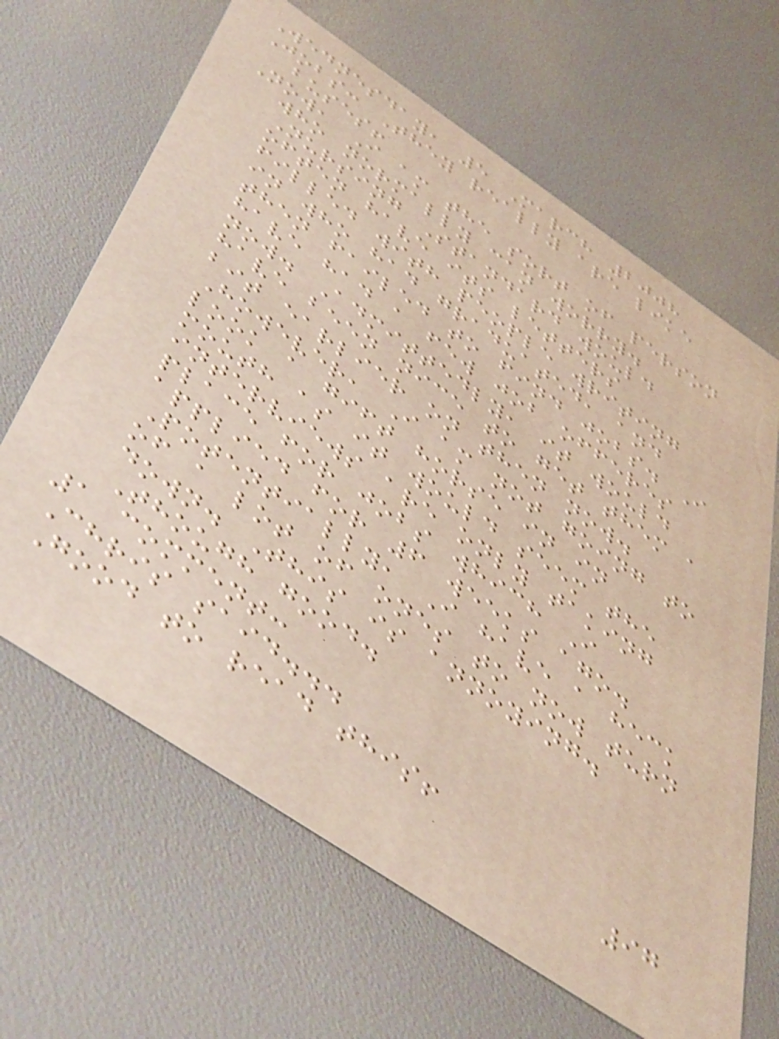Wednesday, 5 March 2008
Jobs: They really are like
buses!
Now, I am the sort of person
who normally can worry.
Nursing Standard would
often have its letters
filled with people writing
in who had graduated, and
then failed to find jobs. I
have had a few job offeres
now. Admittedly, it would
have been nice to get them a
bit earlier on then now.
However, I am not going to
look a gift horse in in
mouth as it would seem the
interviews are only taking
place for jobs which I
applied for 6 weeks ago.
Potentially, I have a heck
of a lot of ones to now turn
down. This is annoying.
Though good.
1 comment:
Chris said...
Good to read this!
97
